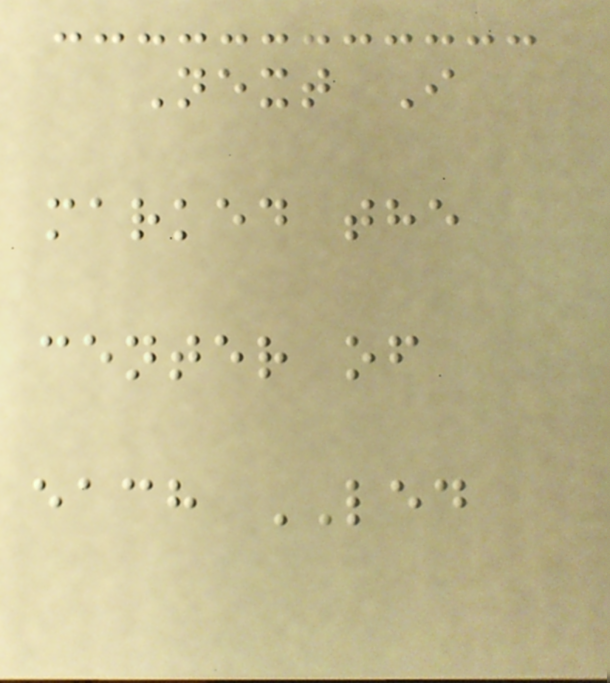Next I
marked the
center of
each LED
